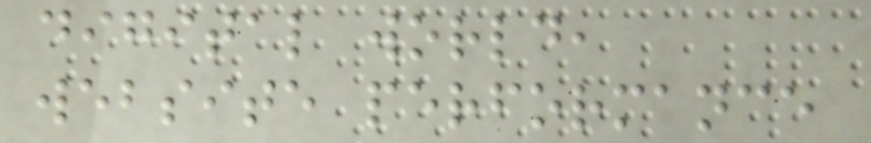digital world,
website performance
